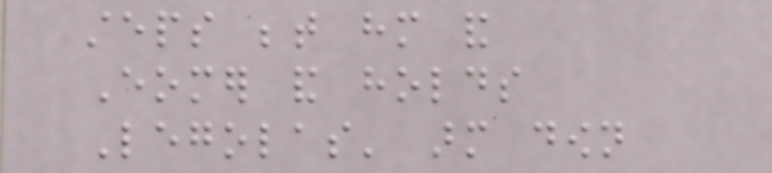steps between him and
Eomer and holds
Legolas' arm down
